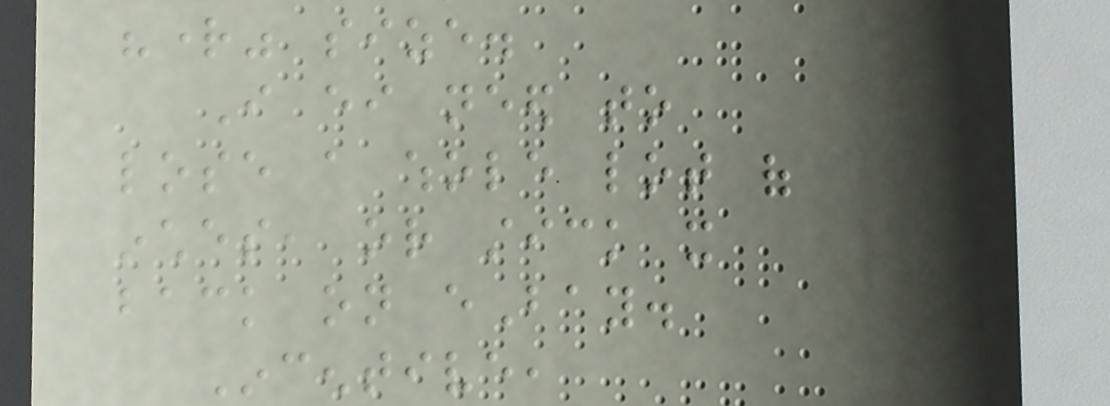"right" size.
I either need to
lose a whole lot of
inches, or stick it
back on eBay.
Incentive,
